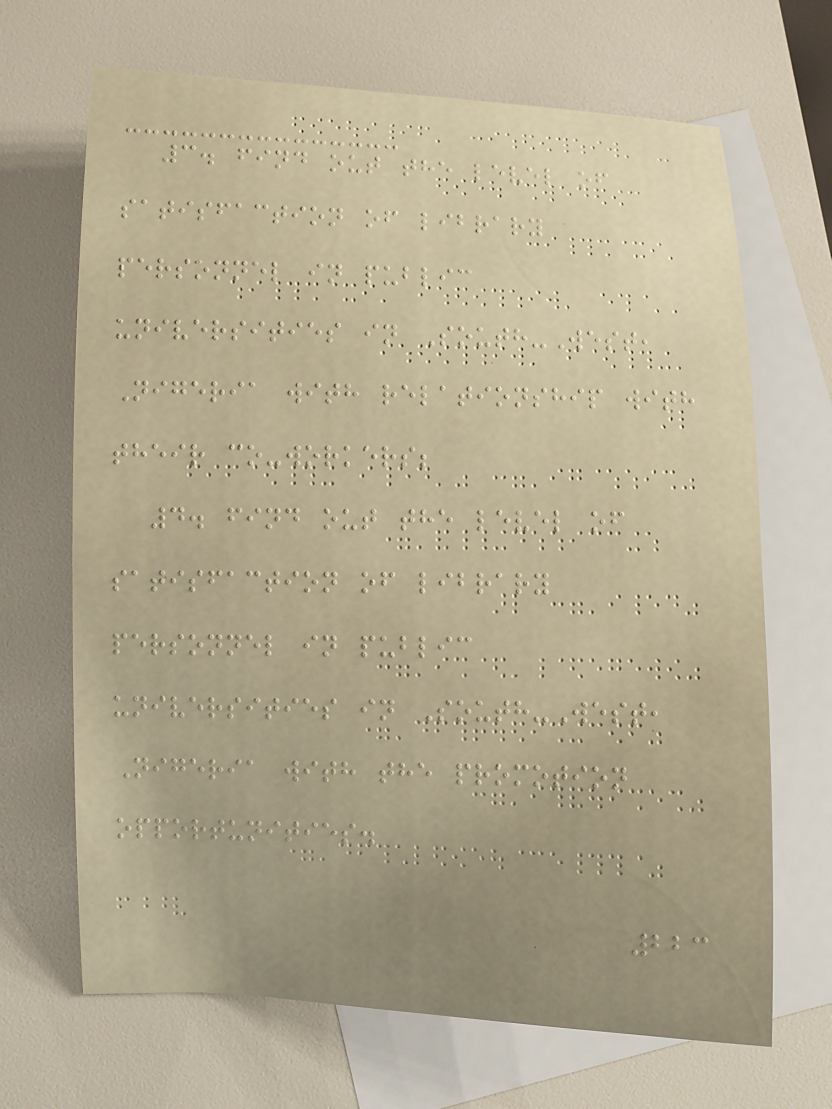3. find out the level of
satisfaction of library
personnel in public
universities in South-West,
Nigeria with relationship with
their co-workers;
4. find out the level of
satisfaction of library
personnel in public
universities in South-West,
Nigeria with the promotion
opportunities.
223
